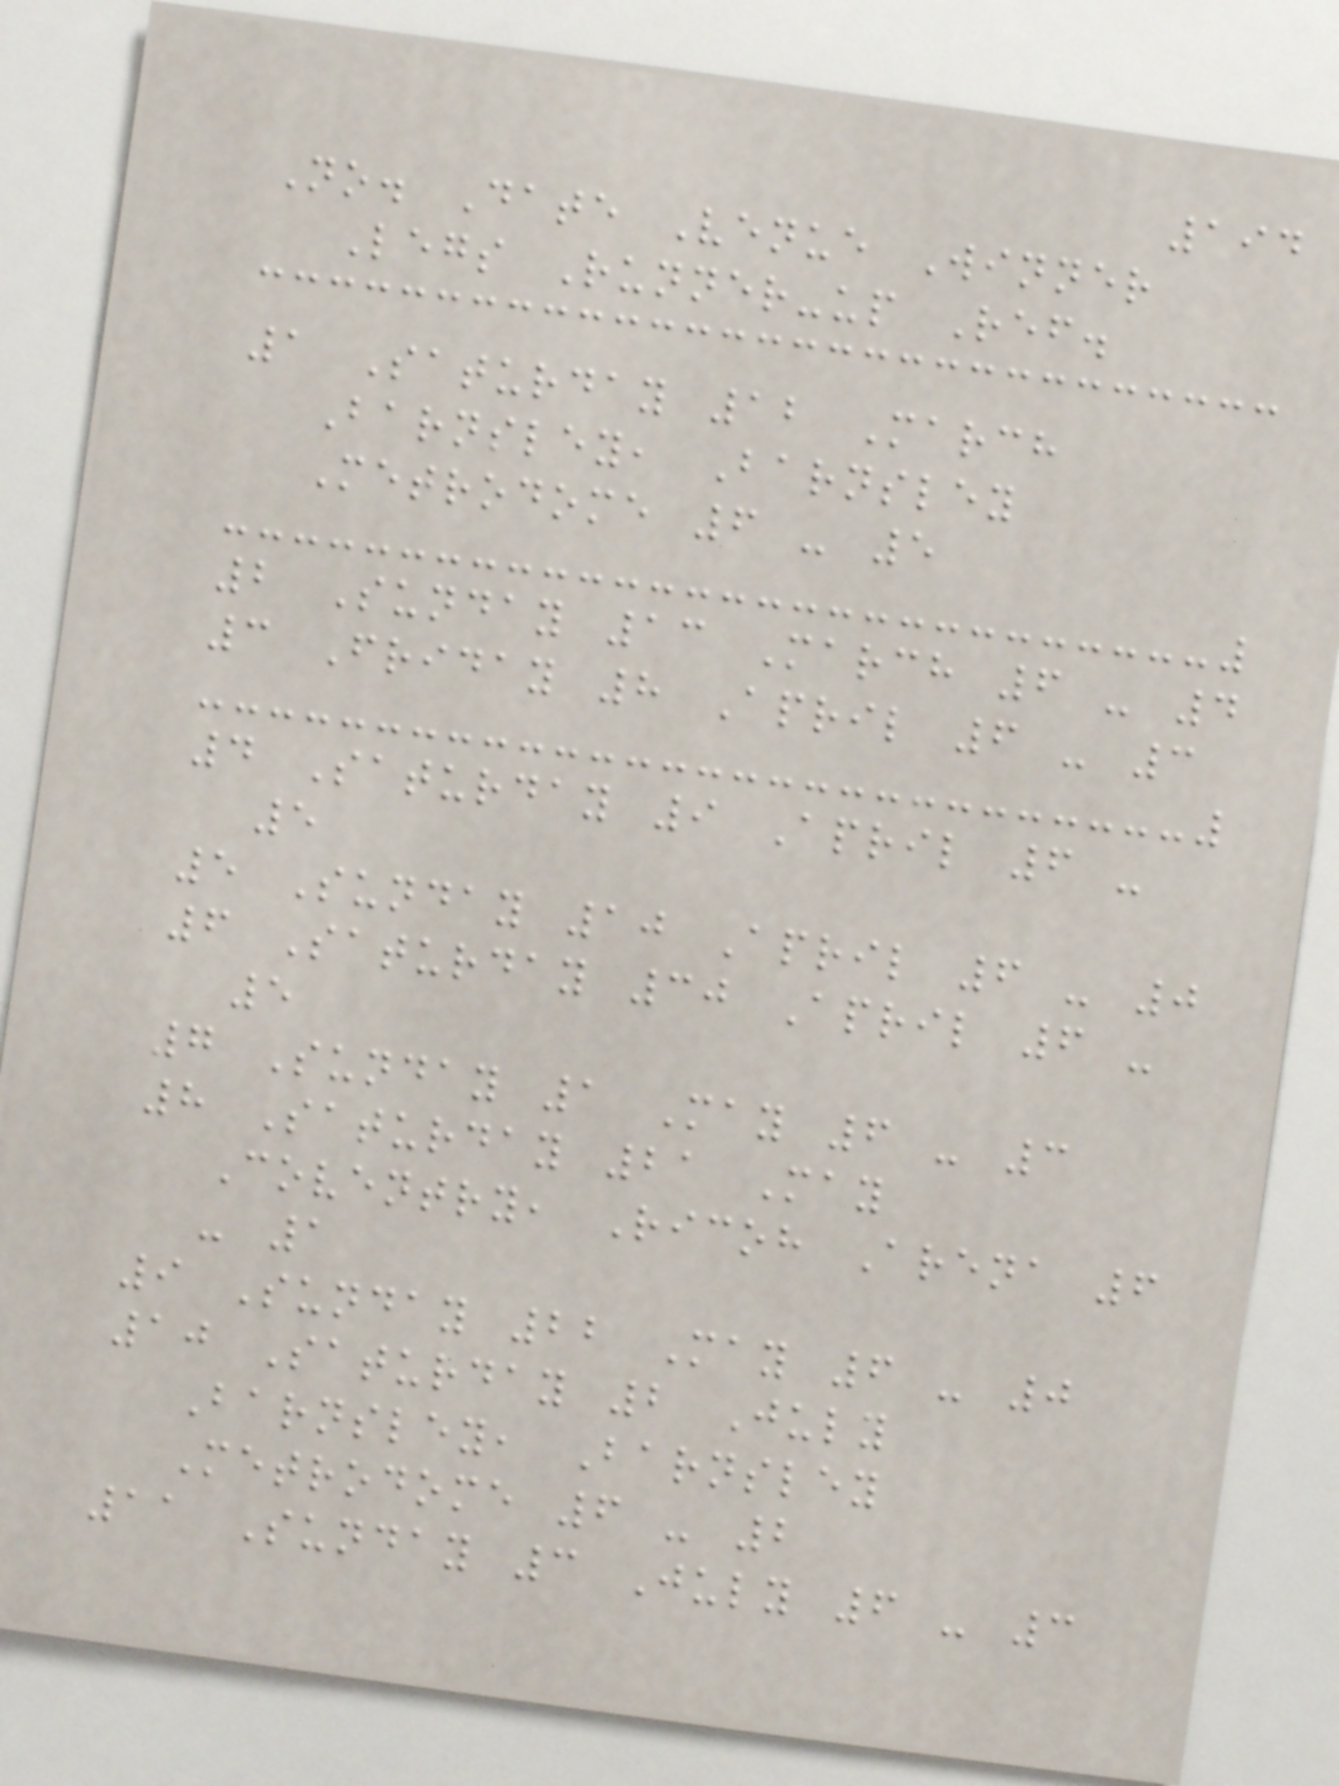194
No. Date Venue Winner
Legs Runner-up Ref.
1 Saturday 12 March
Barnsley, Barnsley
Metrodome 6 - 5
2 Sunday 13 March 6 - 4
3 Friday 8 April 6 - 3
4 Saturday 9 April 6 -
5
5 Sunday 10 April 6 - 0
6 Saturday 30 April 6 -
5
7 Sunday 1 May 6 - 3
8 Saturday 21 May
Coventry, Ricoh Arena 6
- 1
9 Sunday 22 May 6 - 0
10 Saturday 2 July
Barnsley, Barnsley
Metrodome 6 - 2
11 Sunday 3 July 6 - 3
